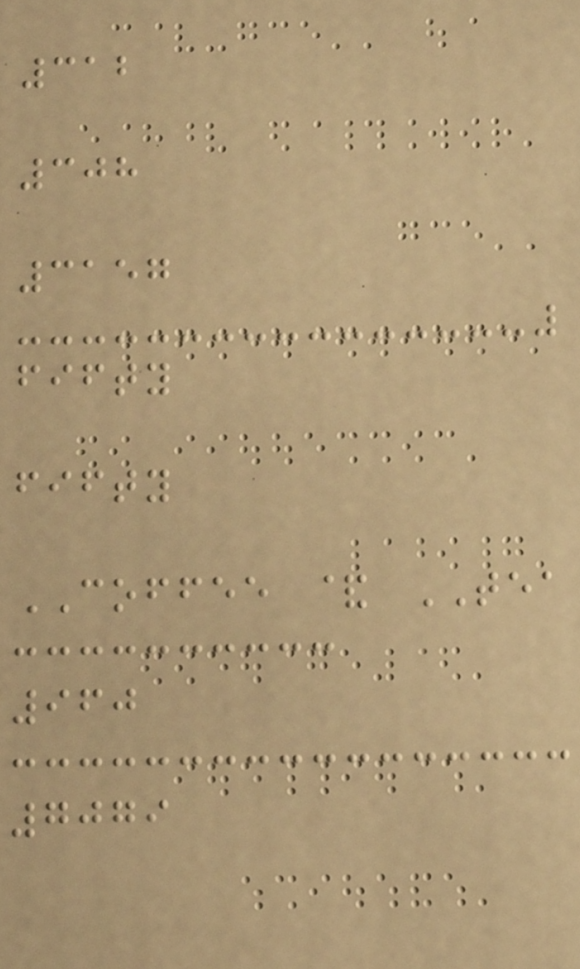312
308
3157
fifty
fifty
COFFEE & TEA
960
7079
